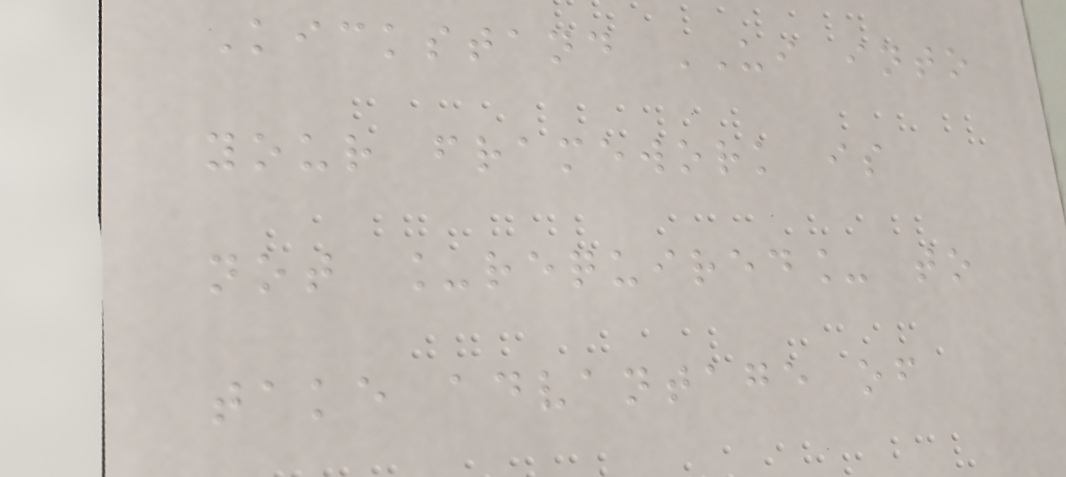Kickstand UI into
your framework is
not _required_ to
take advantage of
